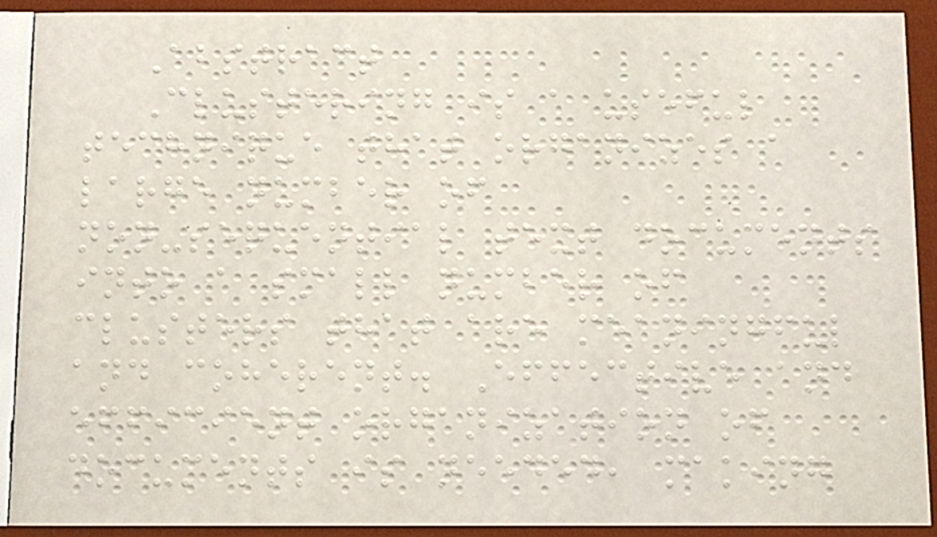Abstract
Clustering is a useful
technique that organizes a
large number of
non-sequential text documents
into a small number of
clusters that are meaningful
and coherent. Effective and
efficient organization of
documents is needed, making
